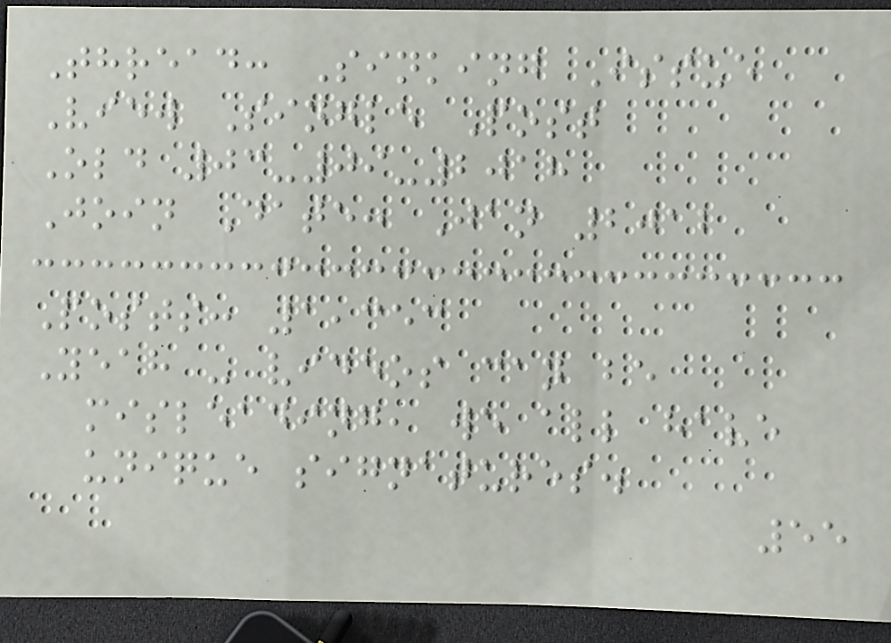Thread: Sinking Issue
View Single Post
Old 03-09-2018
Join Date: Jan 2012
Posts: 1,353
Yeah - videos can be
misleading, we all have
unique signatures.
55
